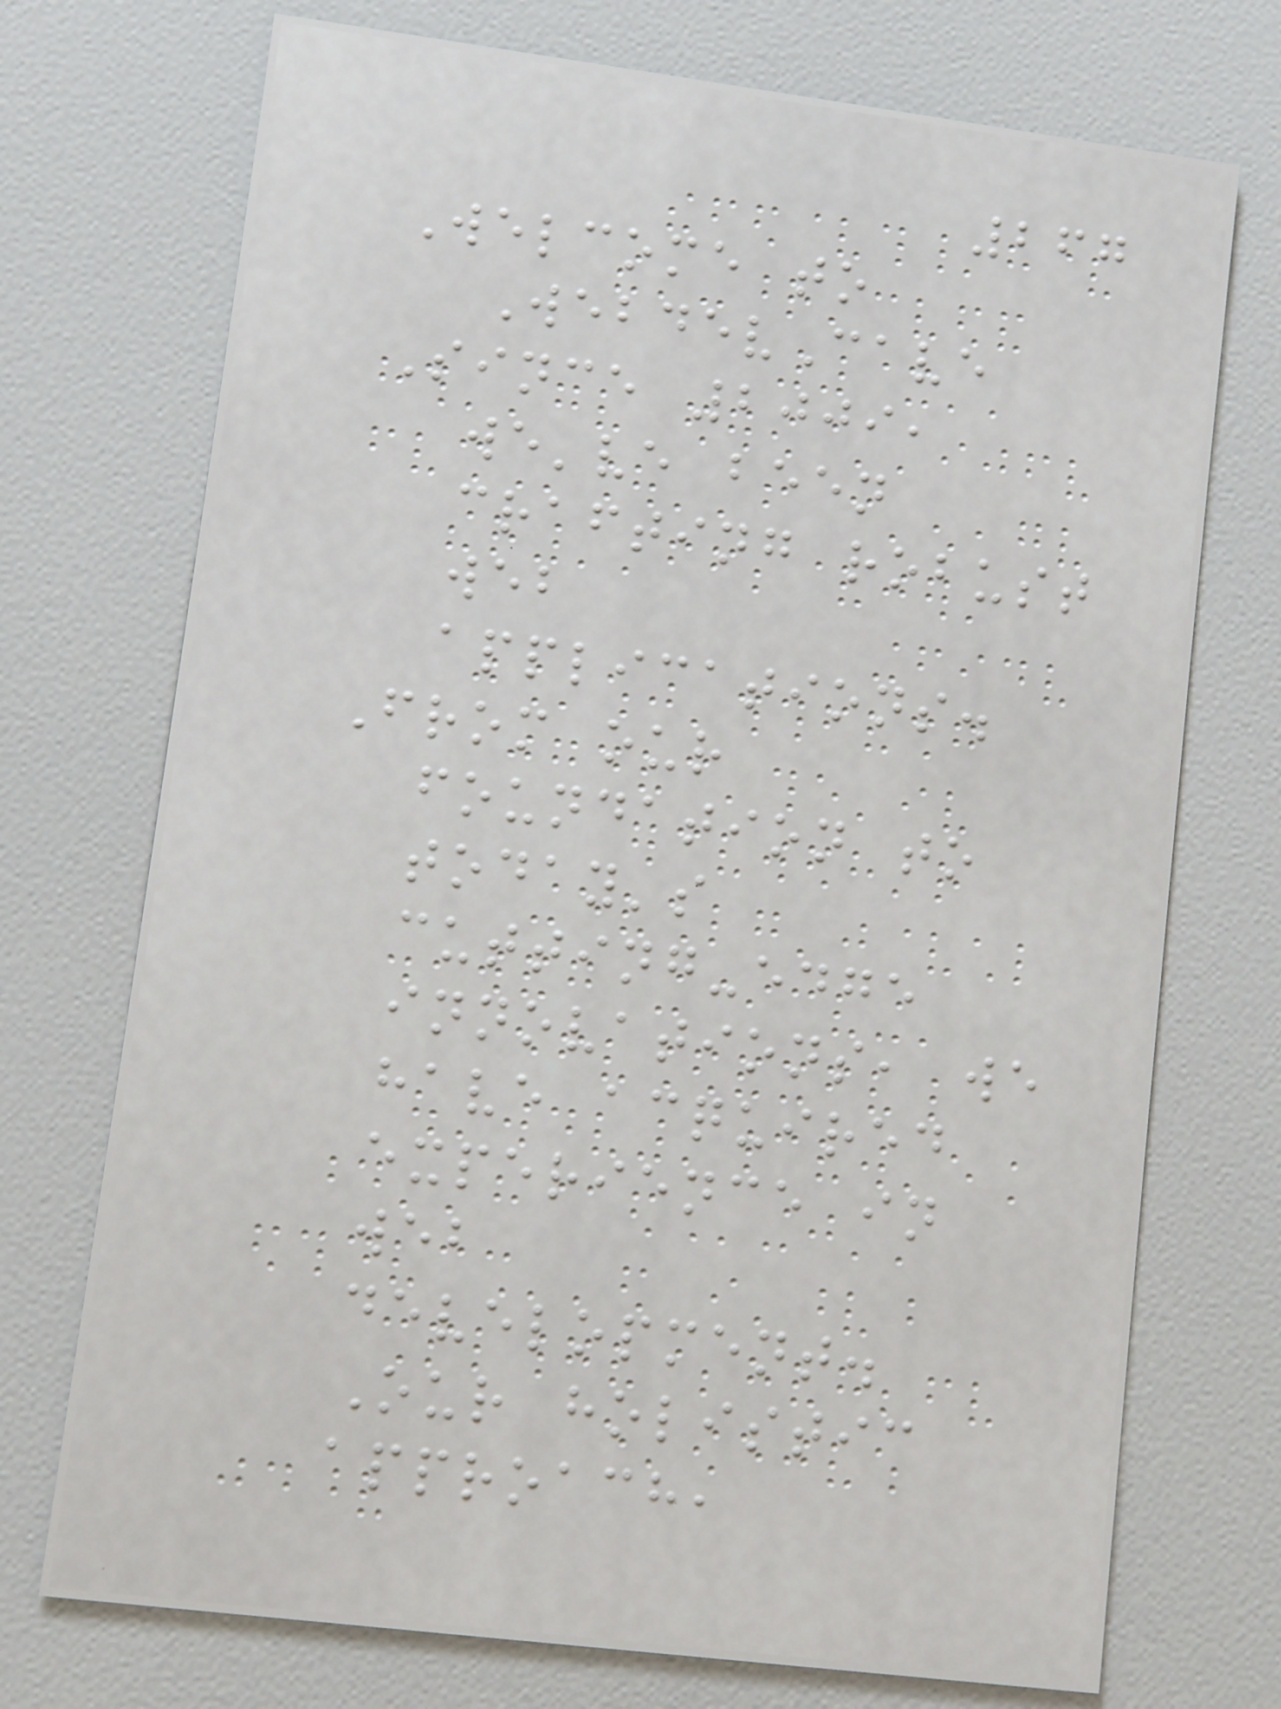267
Welcome to
WebdevCave
Since 2009,
we've been
crafting robust
web
applications.
From our
foundation to
today's
cutting-edge
innovations, we
have acquired
experience in
web
development.
Our holistic
approach,
